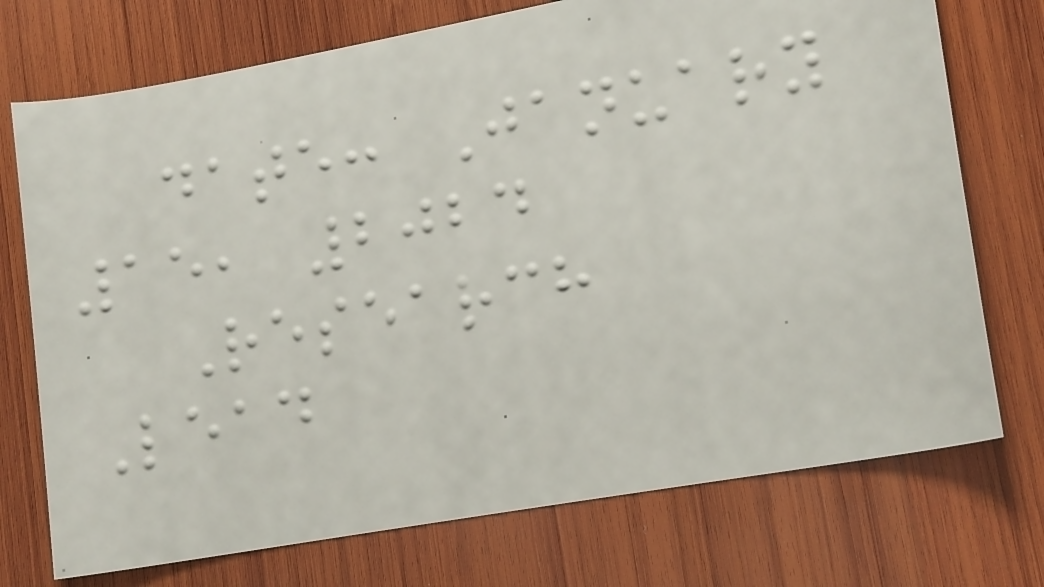date: January
15, 2024
Research
Lead
